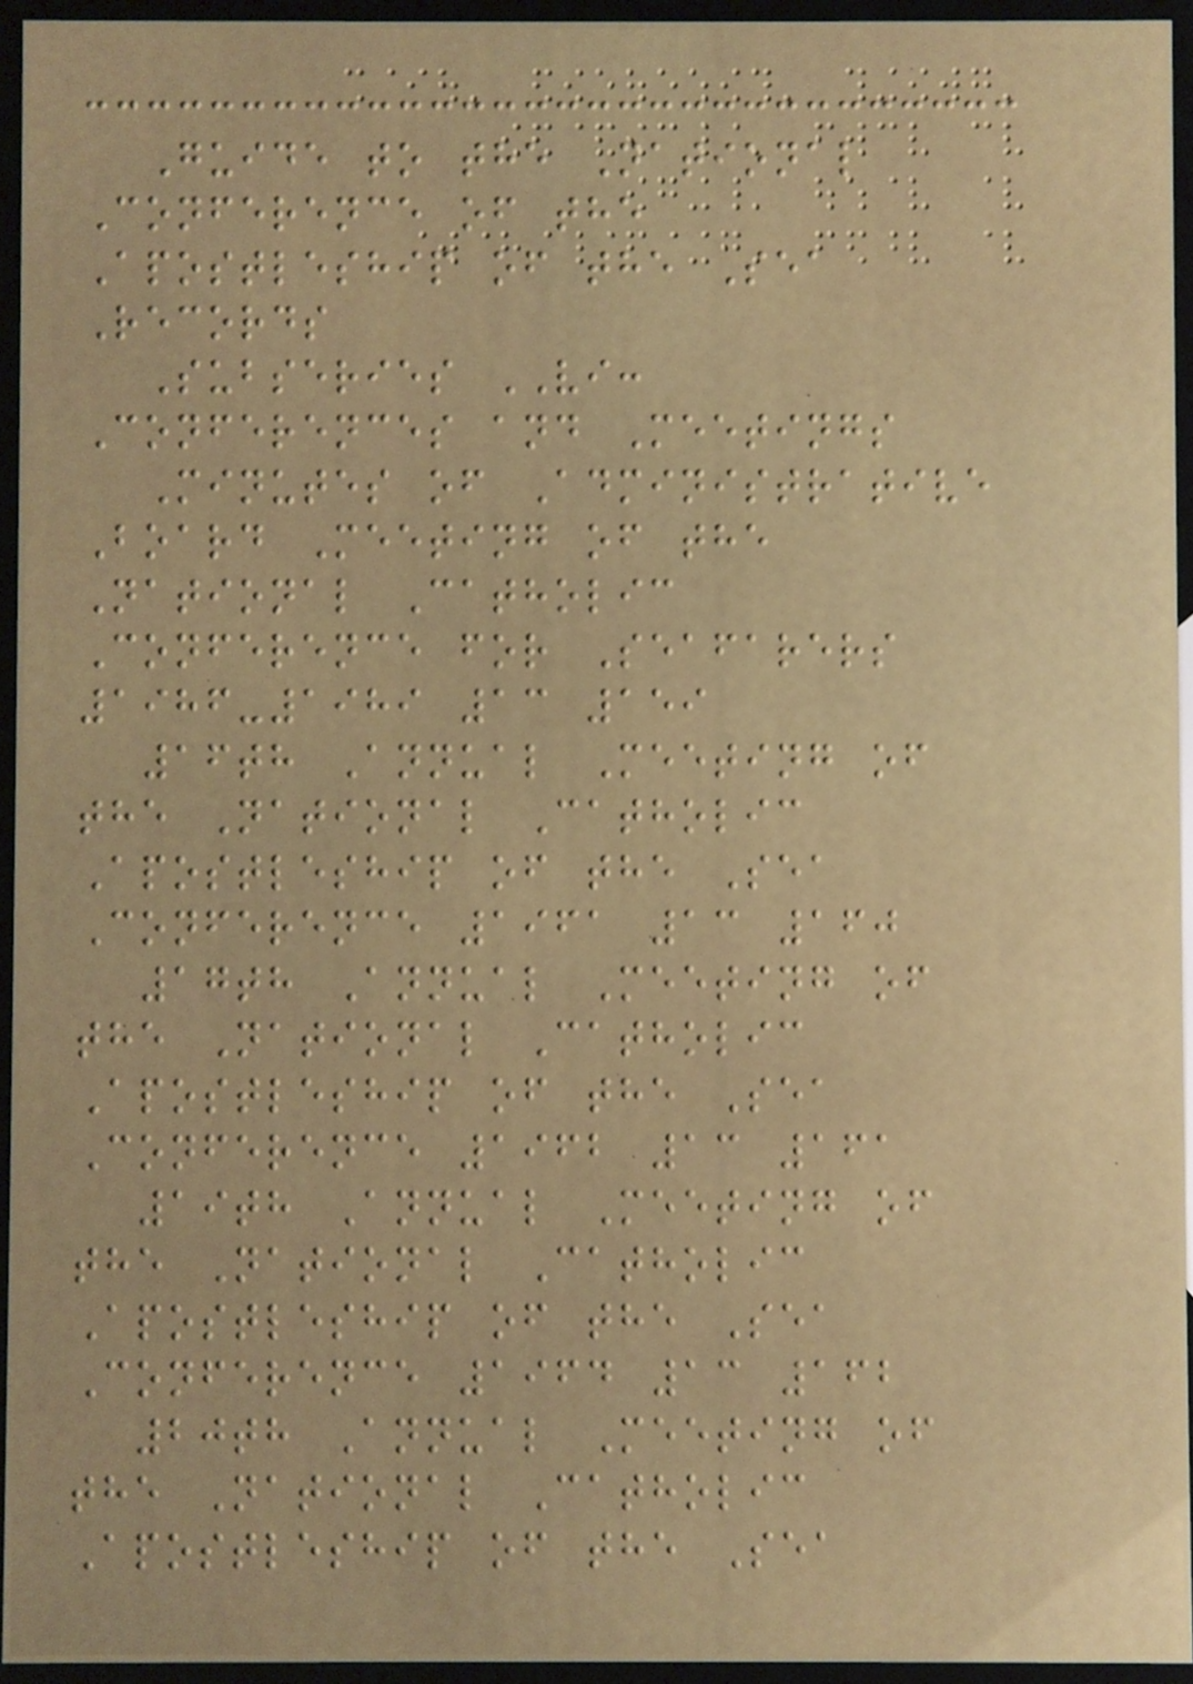Guide to the National
Conference of the
Apostleship of the Sea
Records
Subseries VI:
Conferences and Meetings
Minutes of Administrative
Board Meeting of the
National Catholic
Conference for Seafarers
1986-1989 13 159
16th Annual Meeting of
the National Catholic
Apostleship of the Sea
Conference 1961 13 160
17th Annual Meeting of
the National Catholic
Apostleship of the Sea
Conference 1962 13 161
19th Annual Meeting of
the National Catholic
Apostleship of the Sea
Conference 1964 13 162
20th Annual Meeting of
the National Catholic
Apostleship of the Sea
